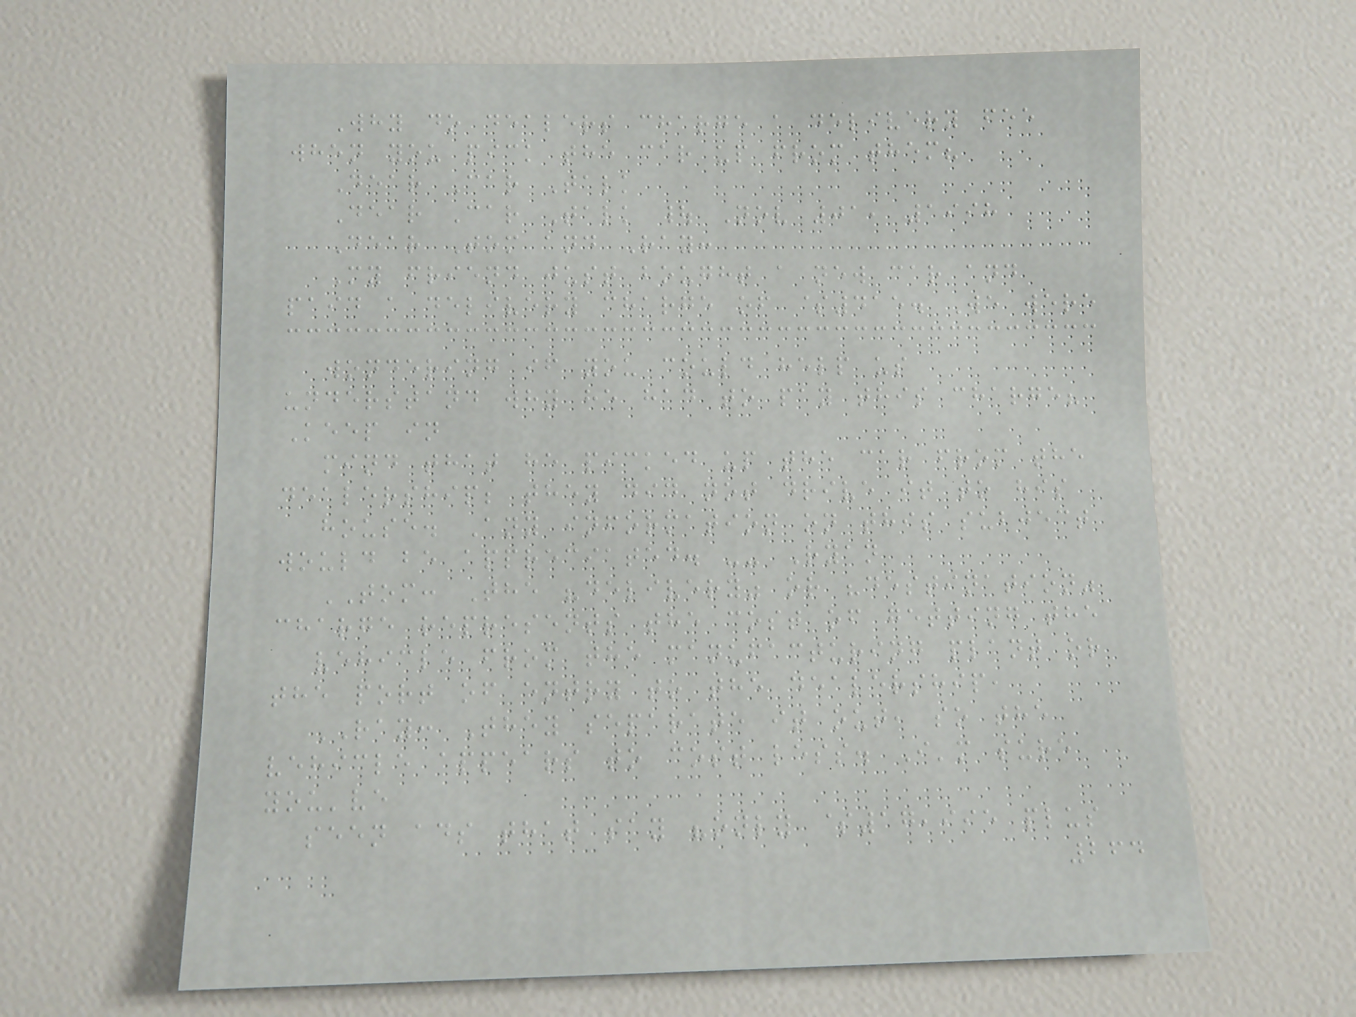Why do dealers charge a delivery fee
when you pick the car up from them?
Dear Car Talk
Dear Car Talk | Nov 01, 1998
Dear Tom and Ray:
My friend just bought a new car and
paid a delivery charge of $415. We were
wondering if you could help us
understand why he had to pay this charge?
Keep in
mind that he picked up the car from the
dealership; they did not drive it to his
house. Any information on this subject
would be appreciated. -- Ryan
TOM: The "delivery" or "destination"
charge represents the cost of getting the
vehicle from the manufacturing plant or
the port of entry to the dealership,
RAY: They separate it out, so the
vehicle appears to cost less. I'm sure
you've
seen ads that say "only $17,995 plus
264
